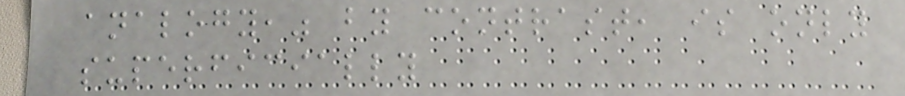analogy," by contrast, is only
superficially
